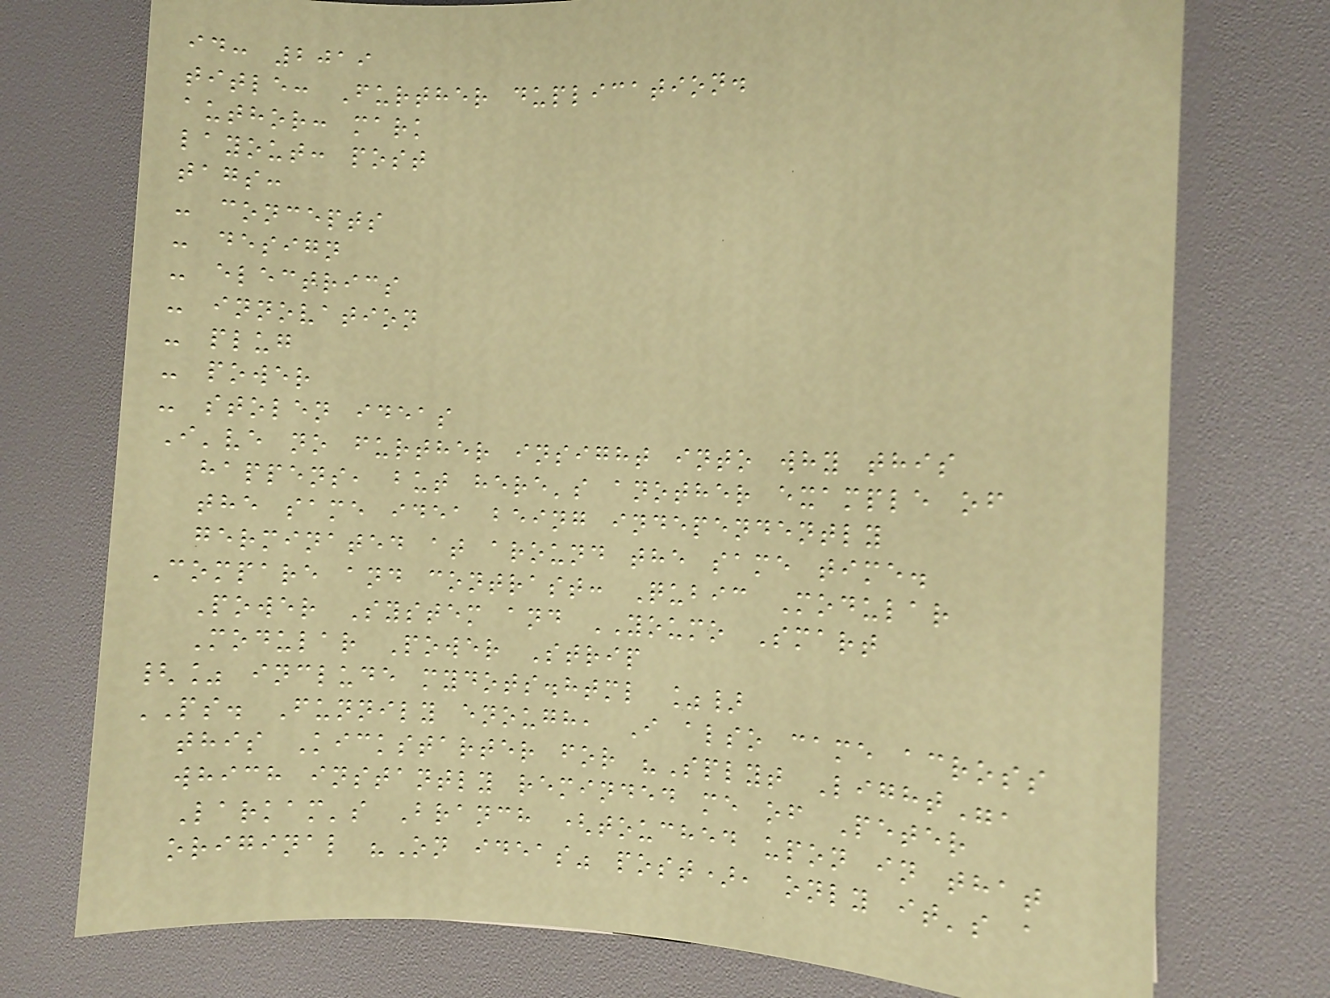id: 2019
title: Further duplication.
author: mark
layout: post
tags:
- concepts
- design
- electrics
- innovation
- plug
- power
- stolen ideas
I've no further insight into why this
happens, but here's another example of
the same idea being independently
germinated at around the same time.
Compare and contrast: Qubic Modular
Power System and YOUMO Smart
Modular Power Strip
{% include mydots.html %}
PS. Funnily enough, I also came across
this Kickstarter for "Splyt Light",
which instantly reminded me of Peter
Larkam's Branch (touched upon in that
original "On ideas" post), only it's a
